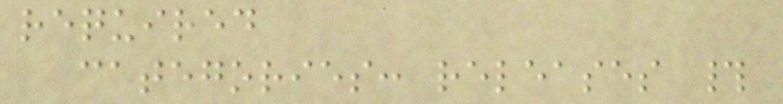required
categories: releases #
